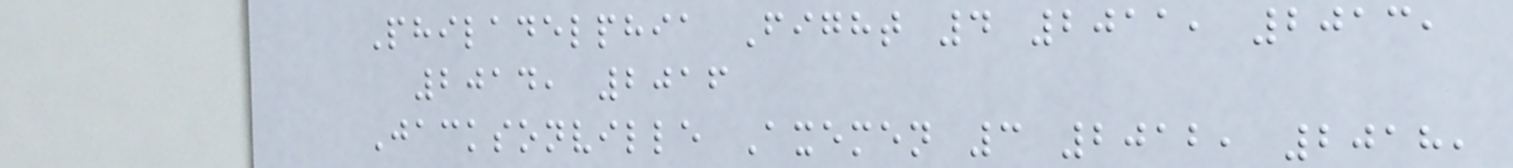Philadelphia Fight 4 2011, 2013,
2014, 2016
Jacksonville Axemen 3 2012, 2018,
